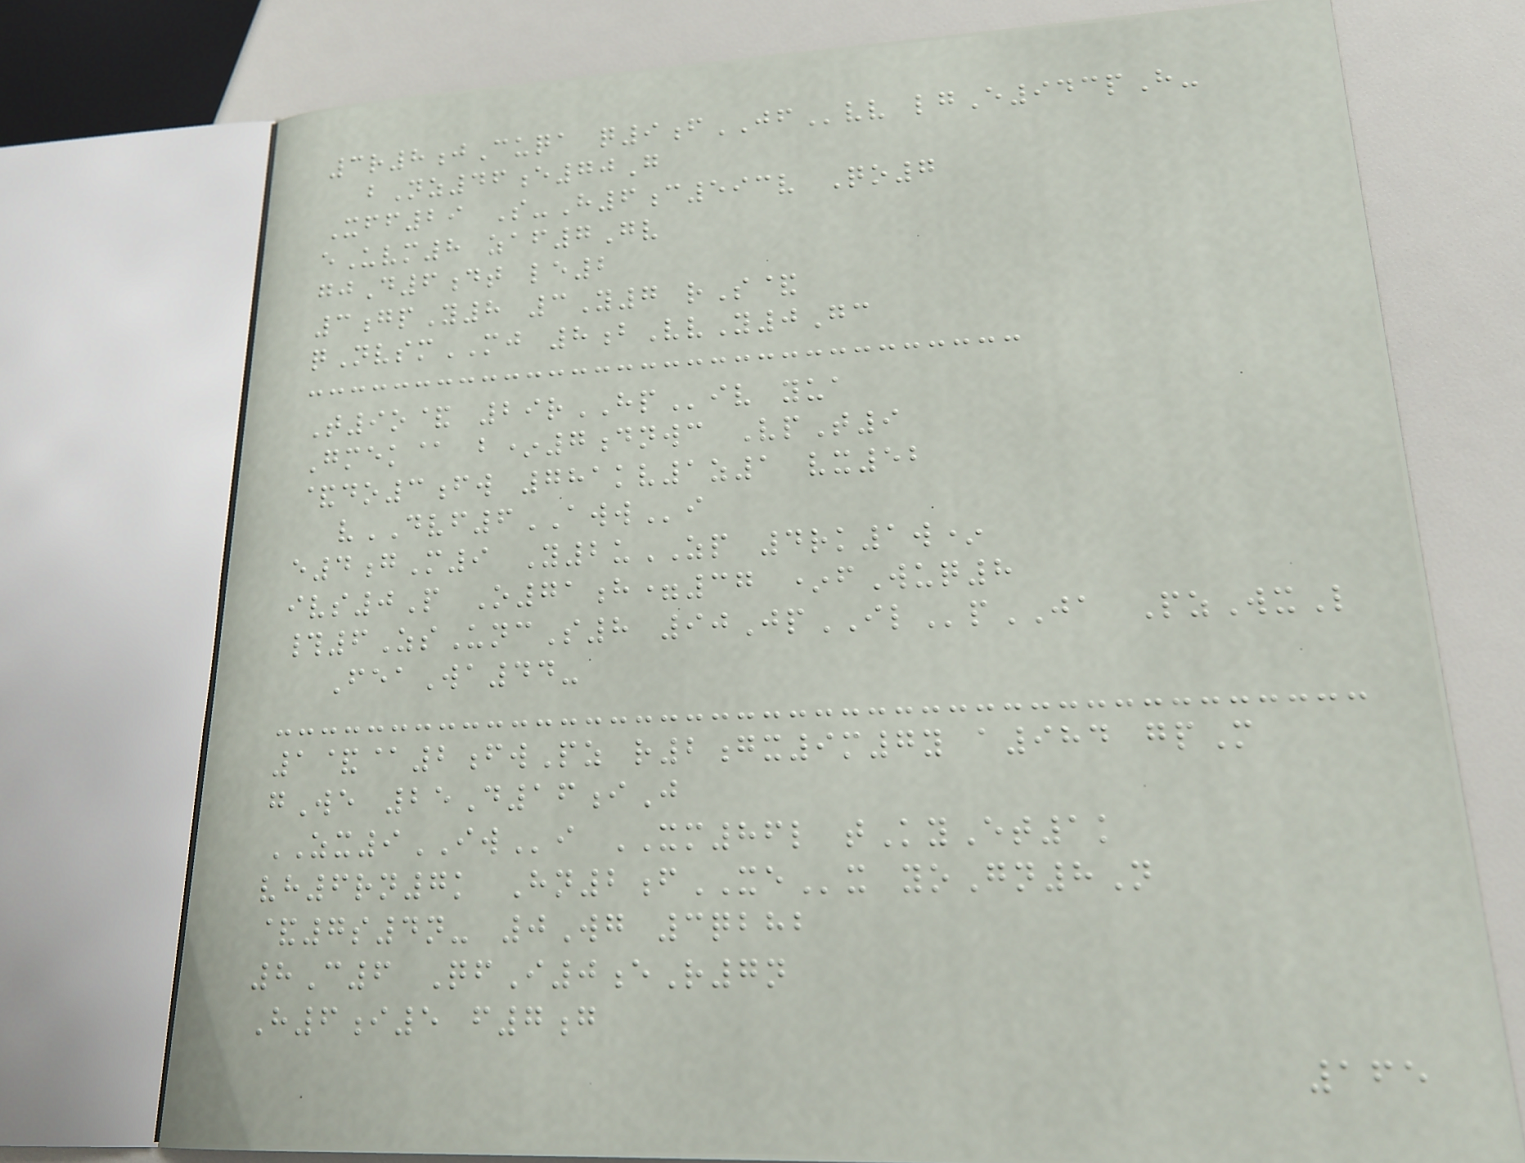3r8jCuqa q9fJFvv lgE943pH-
bNz46e70G
Xff29 S-H6c593v Qo7
eUvm8 zaf7Gv
gjD6dt le2
3gpY8 3Y7 rS&
qNvsmMJ 8bVvY0Gc
T9o& 29rHPiv yua
Gmek@ b*7dnwc VpT9
&do3fw 781kv1z1 vx52
vDVF6AWWi
e4gM9 Y2uZP 4rk1w*
ivs0P O71h=37 *fWuq8
#6ZsUncS8 90JpILpJA PzWxL
FeaWa44-
1&@2fwPz r2gx9m7y a984 gpM
gWe 25D16iJ
ZX9IWi XM86l tKyEt1k
vh6rn7k Hn2fXEx yoGn8N
&7s4n- 0Wg 3qbhb
8C6 QfI0eR7n
H6i5 f7g
165
